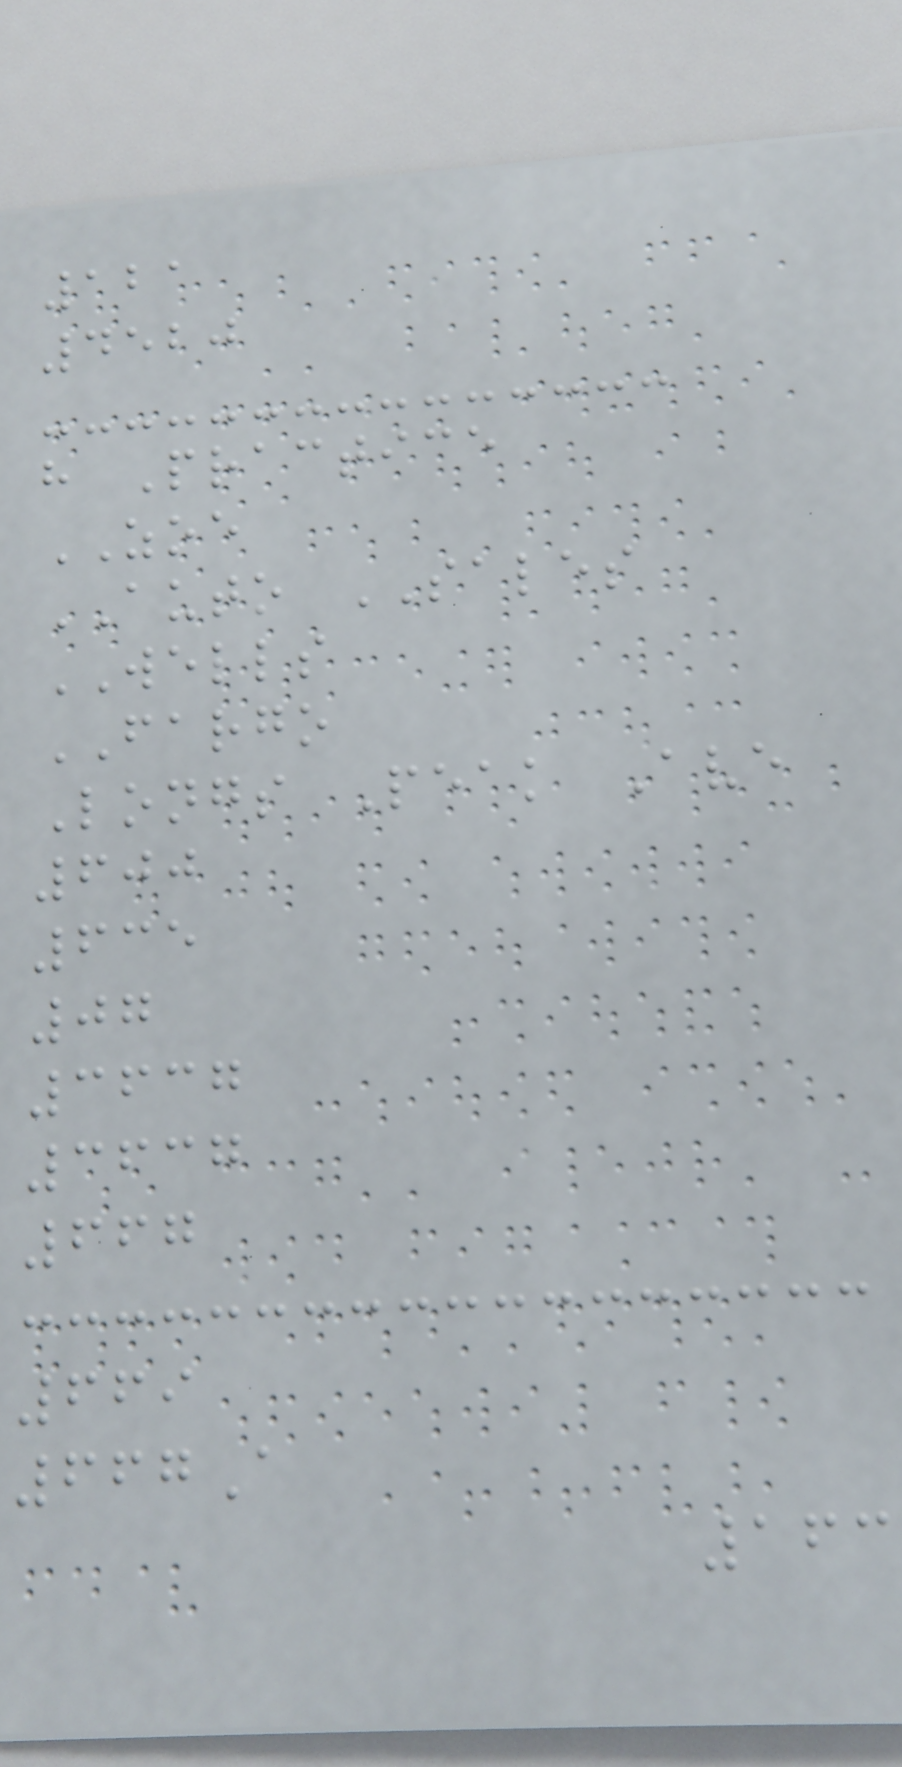121
4520
h Practice
ZOE
AUTO SALES
WELLS
FARGO
Longs Peak Ave
600
635
07
3637
3637
667
669
667A
163
